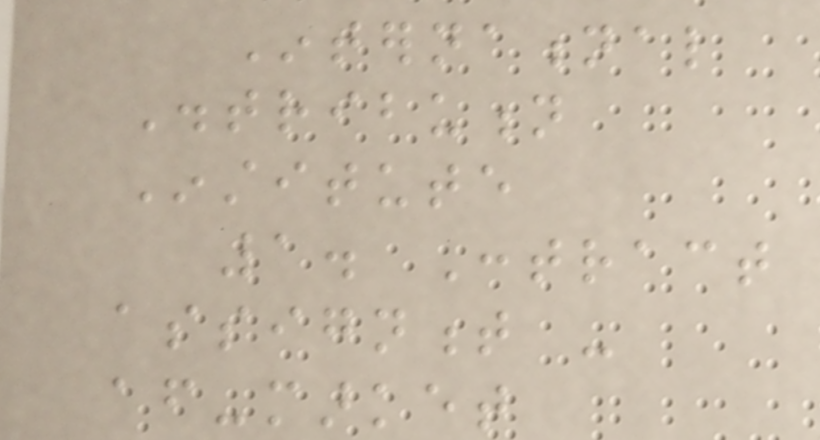International
Distribution
Institute
1. Contract
assignment -
after-market
